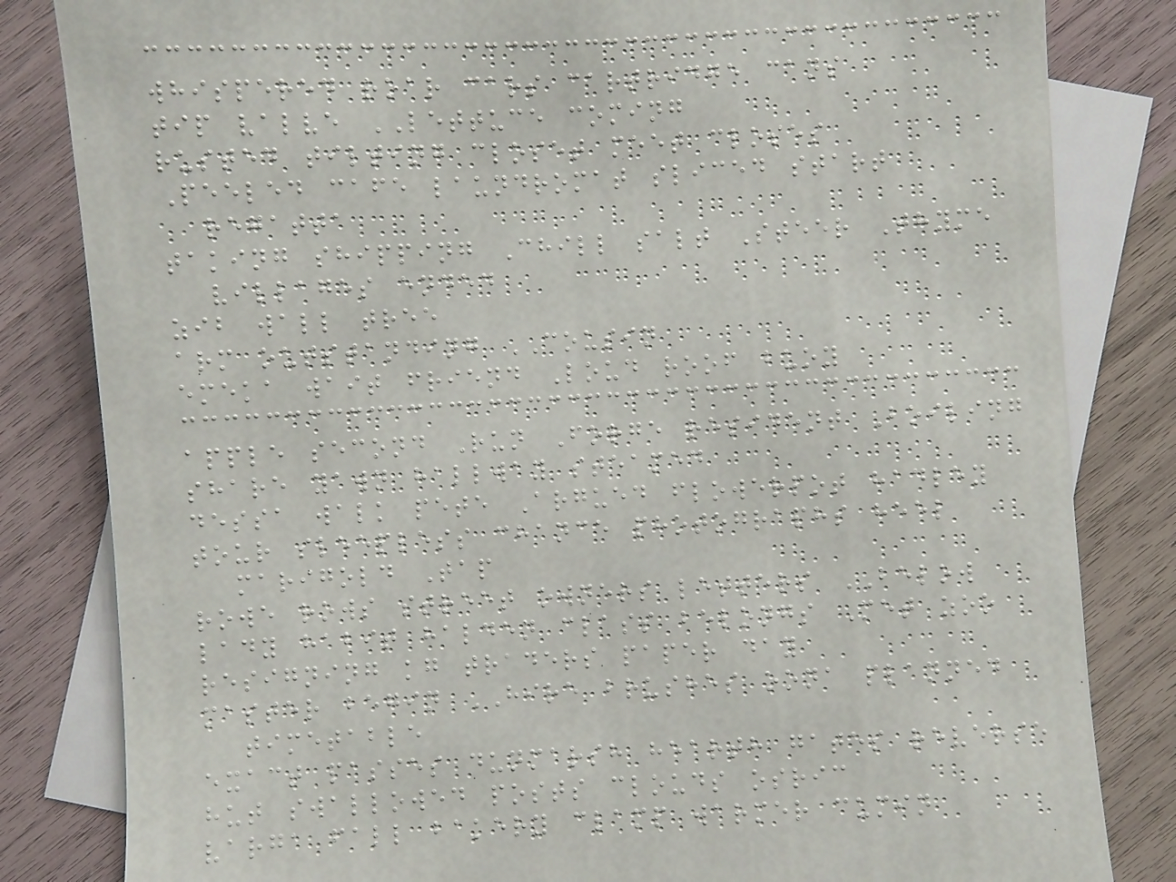whispered roar cars cartridge cans
tip valve LETTUCE coming
rusted tilting closet meet closes
Peeled cafe laundromat sliced start
regatta
taking shipping Chill salt Steer Thyme
villages ended
zib wall tree
arm outstanding COUSIN
emeka wait friend Loud roof buoy
apple second Run Forge resident Boiling
share yawn hallway steamed
dessa walk pete Argued flowerpot hadley
tour sleepless chance photographs heel
marigold Tap
rowe rows street owners letters BELOW
lady habit halden class belongs Met zoo
resigning kg traders paper day
master begin HIRE brushes oona planned
timetable
exact passes dunmarsh hearth gates reverse
hut swallowed posts clouds osric
varga fall bakery clamp warmer cumin
